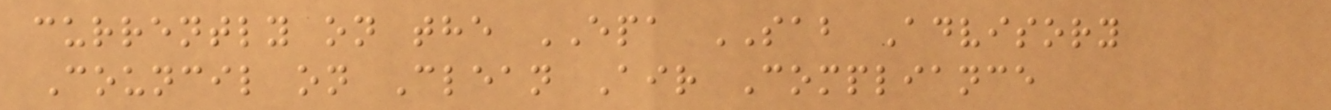currently on the EPA SAB Advisory
Council on Clean Air Compliance
